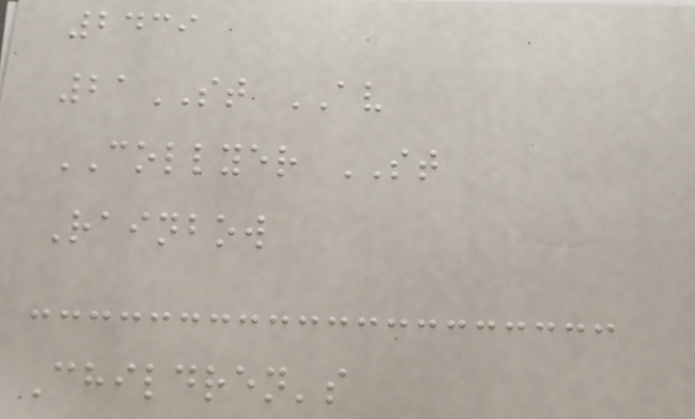2439
21ST AV
COLLYER ST
Rainbow
Children's
